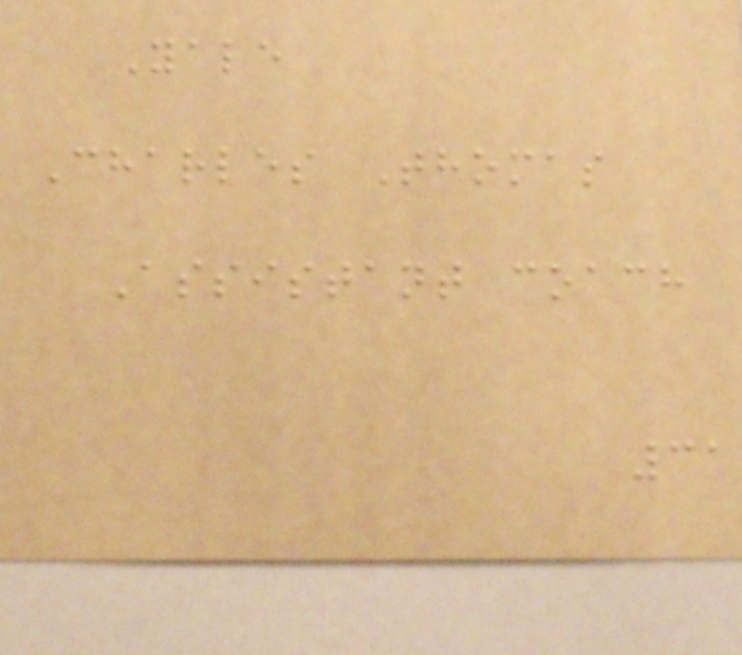Yale
Charles Thomas
Assistant coach
31
